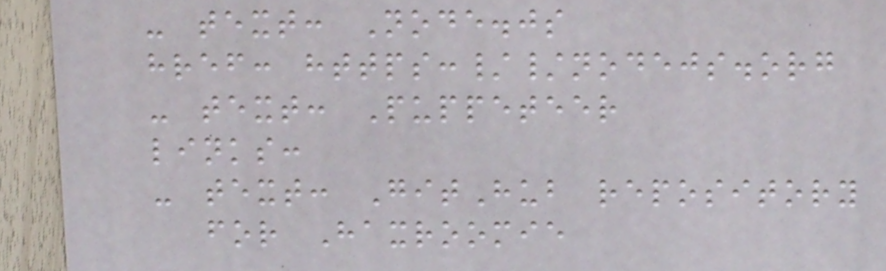- text: Node.js
href: https://nodejs.org
- text: Puppeteer
links:
- text: GitHub repository
for Haxroomie
